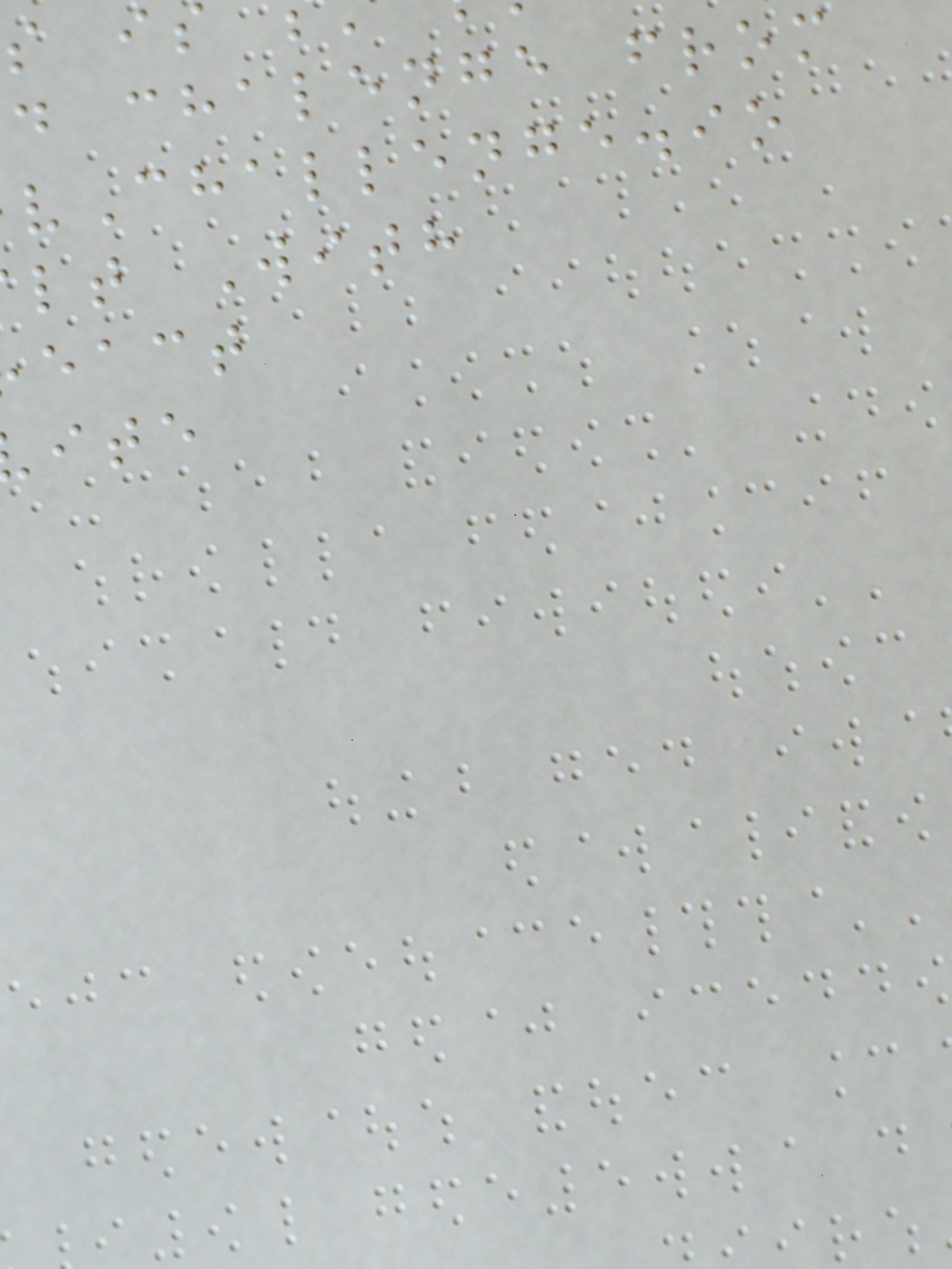d chalenge from
vChallenge.io
lt With
eact
